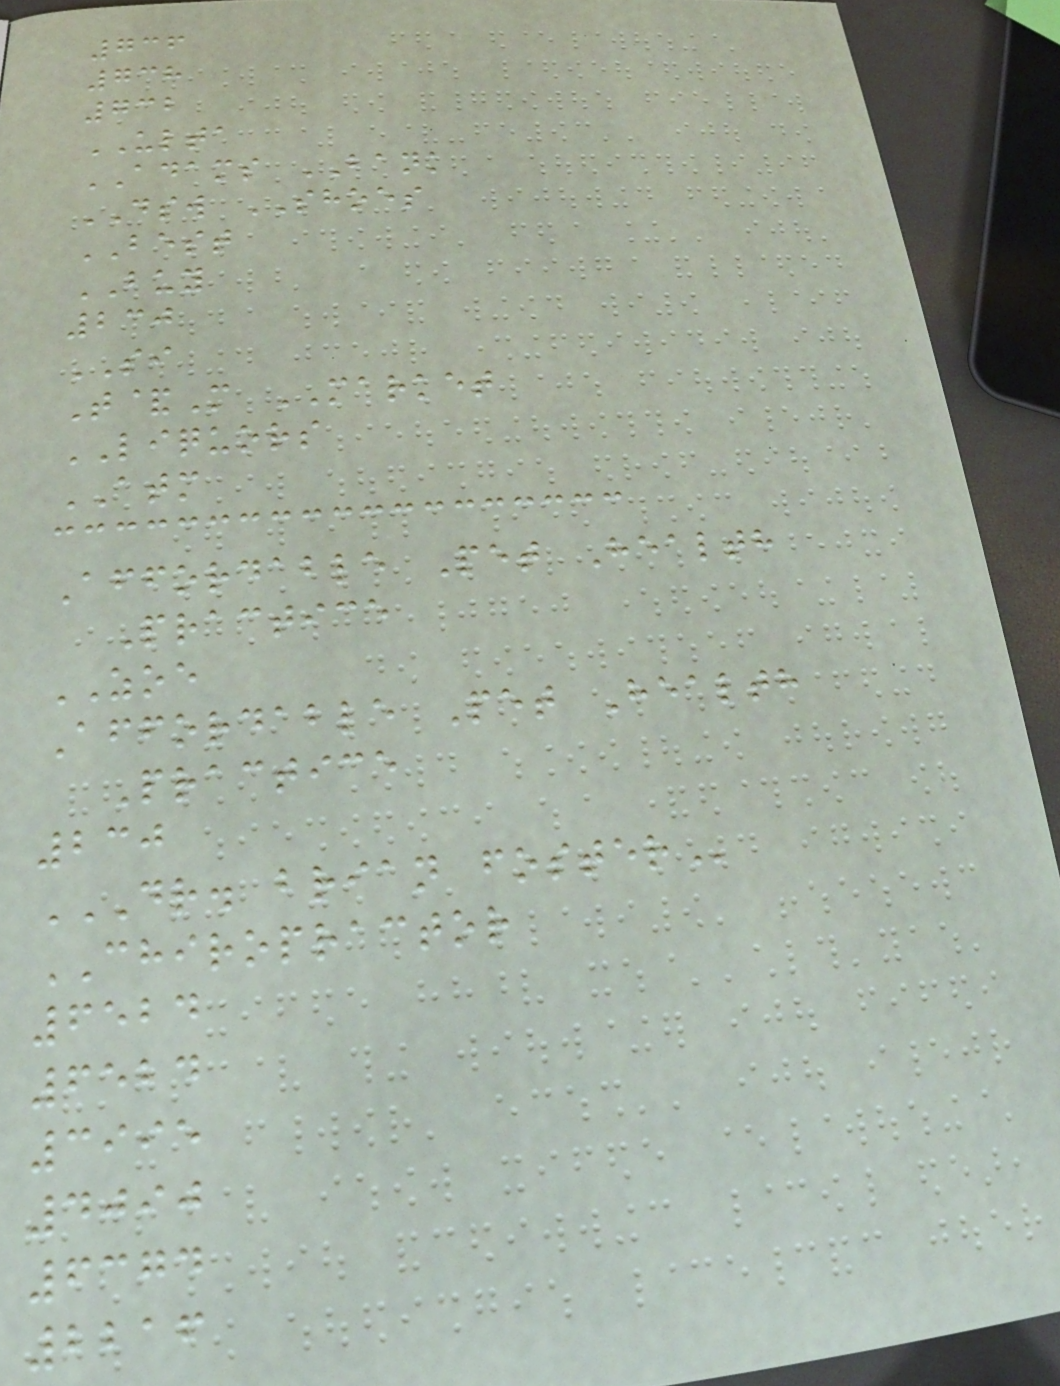736
738
732
ULTA
ADAMS BANK
DSW SHOES
BEST
BUY
230
SI
T&M MARKET
LIQUORS
ATM
Affordable Pet Health
Practice
ZOE
Affordable Pet Health
Practice
230
DR. BRIAN FOSTER
CHIROPRACTOR
6524
6524
3995
4090
6374
2216
